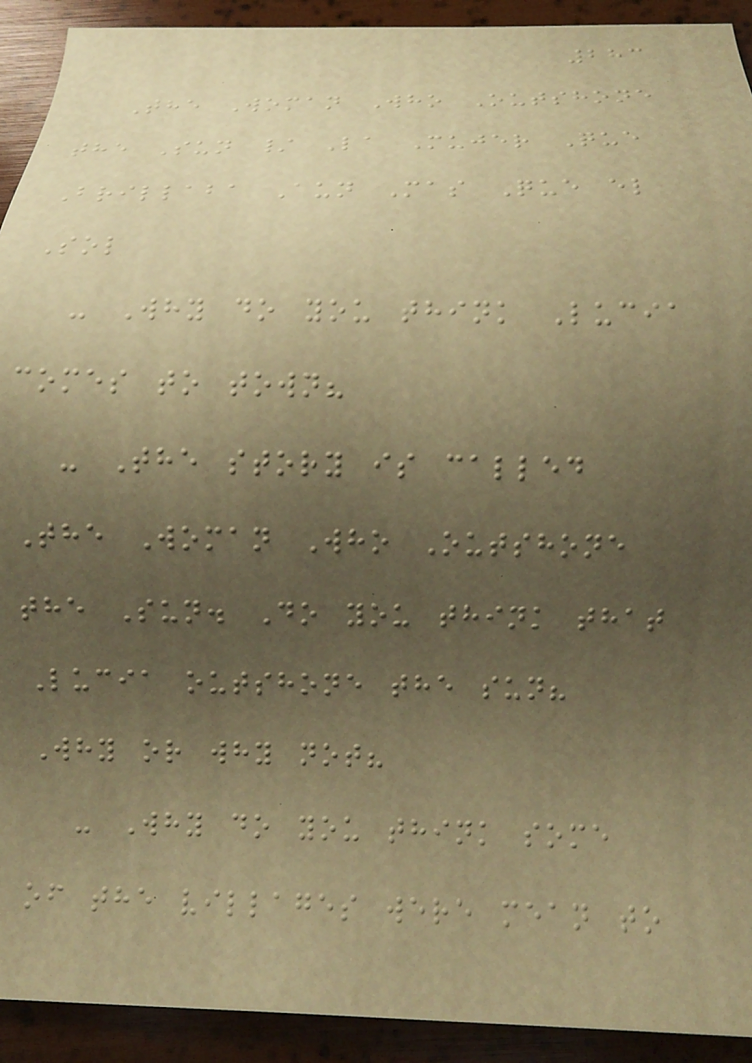283
The Woman Who Outshone
the Sun / La Mujer Que
Brillaba Aun Mas Que el
Sol
- Why do you think Lucia
comes to town?
- The story is called
The Woman Who Outshone
the Sun. Do you think that
Lucia outshone the sun?
Why or why not?
- Why do you think some
of the villages were mean to
